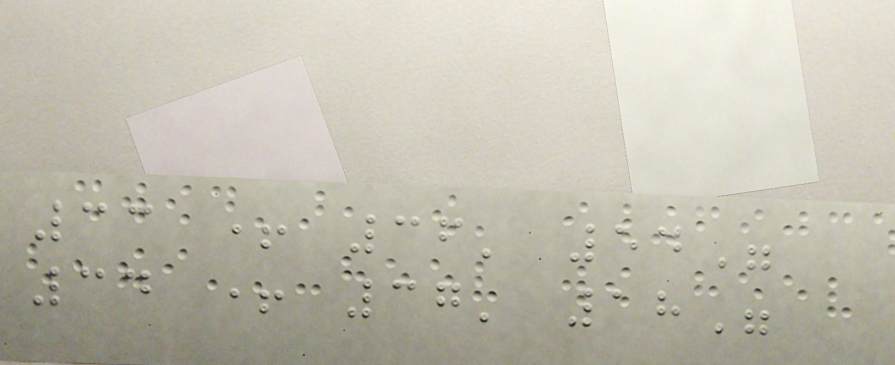33 + 36' 54"
34 + 37' 18"
